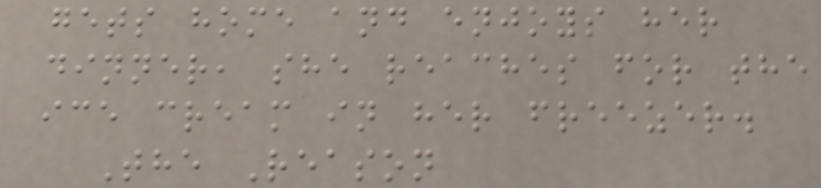gets home and enjoys her
dinner, she reaches for the
ice cream in her freezer.
The Reason
